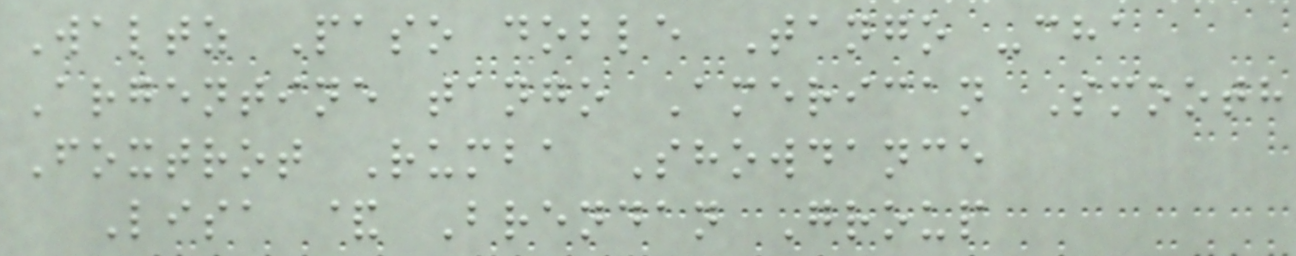Waltz Paso doble Tango -cha
Argentine tango American Smooth
Foxtrot Rumba Showdance
Lisa & Brendan Group
